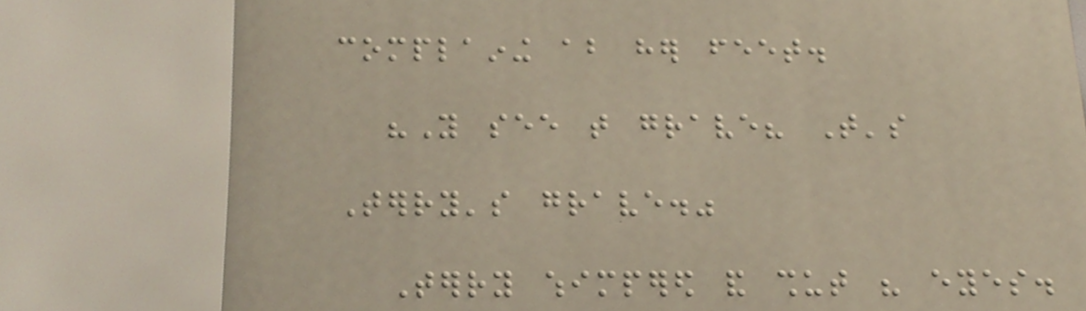complaining about her feet.
"You see that grave? That's
Terry's grave."
Terry whimpered and shut his eyes.
